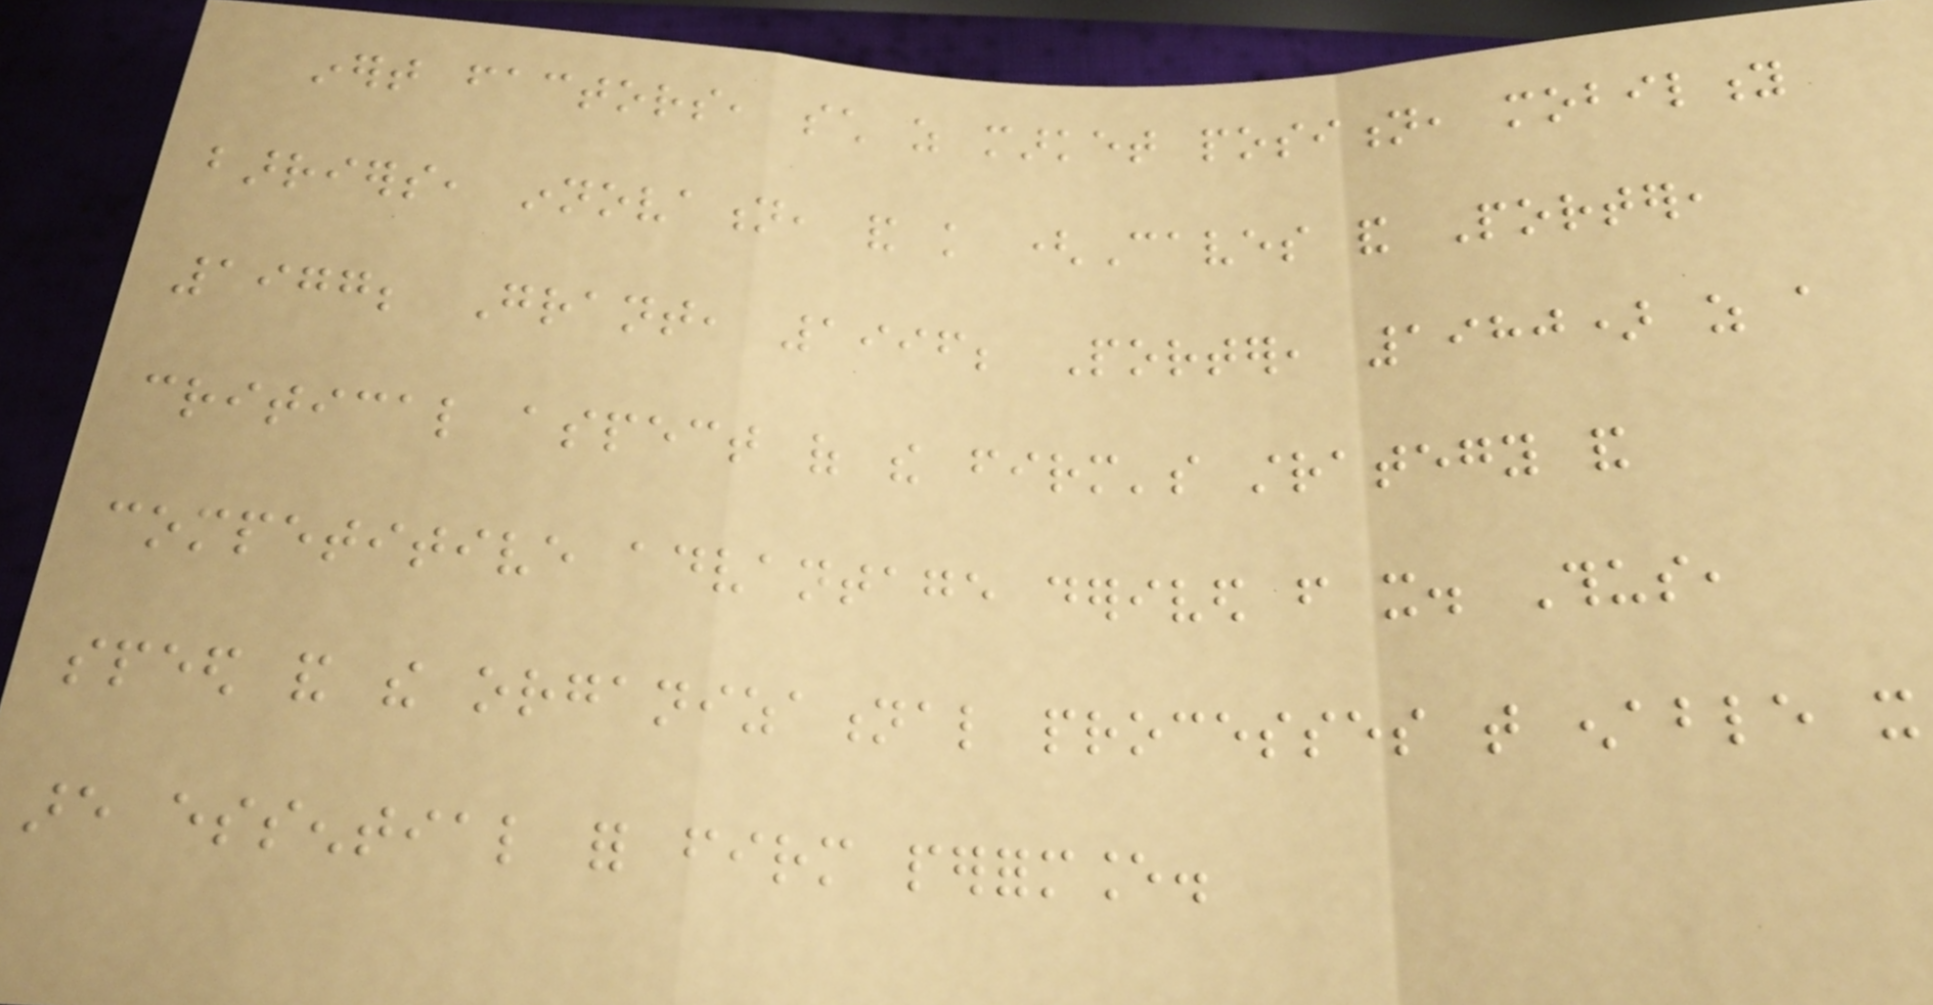inert factors, such as market position, mobility
barriers, innovation, and knowledge (Caves and Porter,
1977; Grant, 1996; Porter, 1980) as a
critical aspect of the firm's strategy and
competitive advantage derived from it. Thus,
speed and the organizational processes that enable it
are essential for firm performance.
